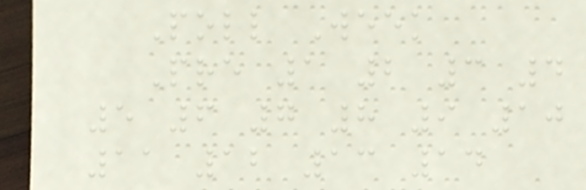Poll Week
Pre 1 2 3 4
5 6 7 8 9 10
11 12 13 14
